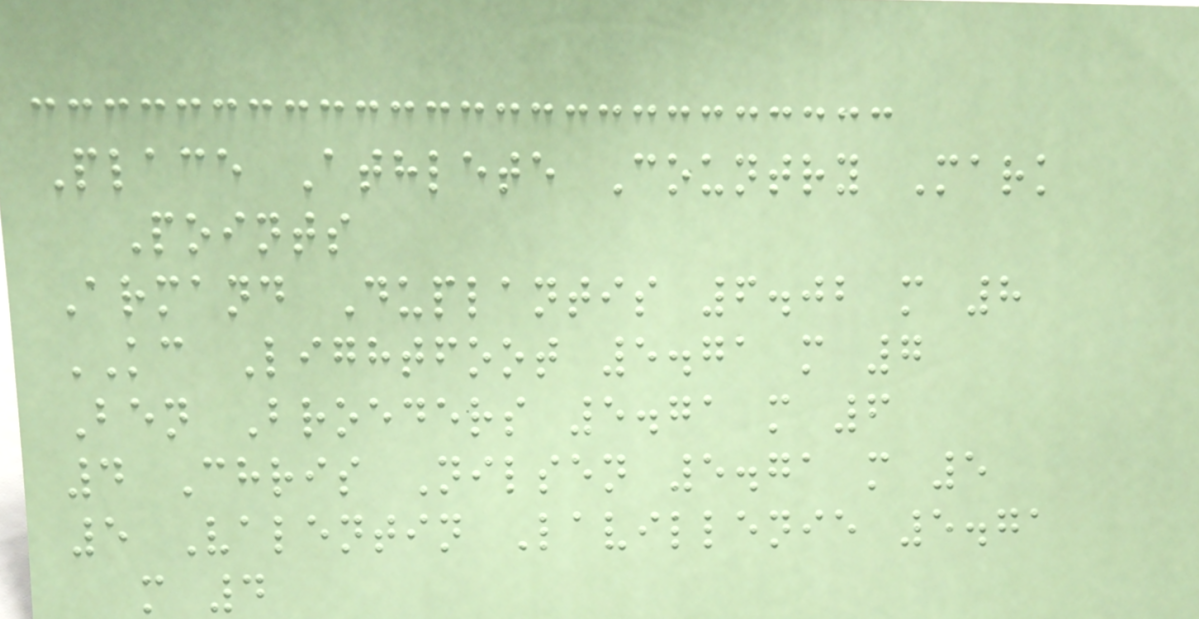Place Athlete Country Mark
Points
Armand Duplantis 6.02 m 8
KC Lightfoot 5.71 m 7
Ben Broeders 5.71 m 6
4 Chris Nilsen 5.71 m 5
5 Valentin Lavillenie 5.71
m 4
